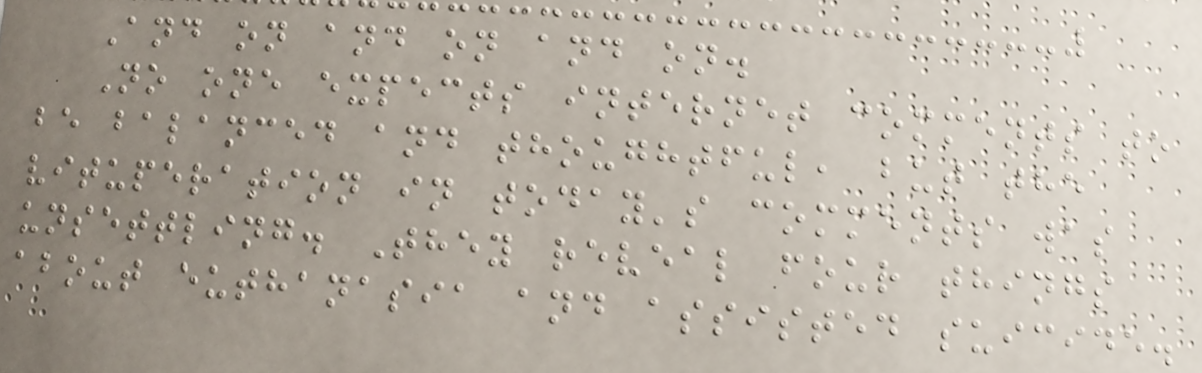And on and on and on.
No one expects internet comments to
be balanced and thoughtful, but the
vituperation in today's comments was
unsettling. They reveal four things
about euthanasia and assisted suicide.
